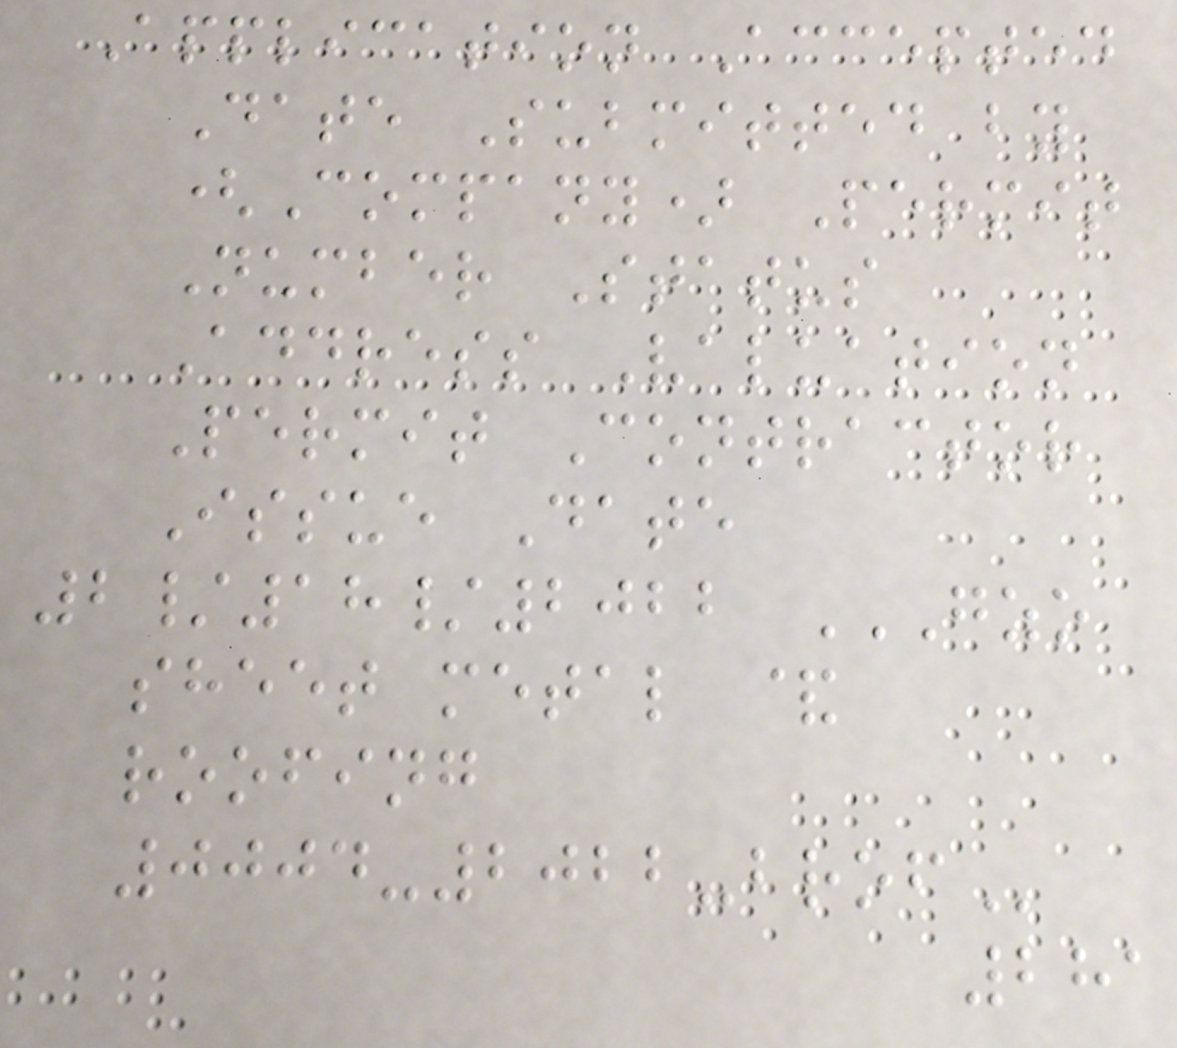Application Accepted
Date Submitted by
(Company) Permit
Number Status
Address Valuation
Permit Contractor
Issue Date
2/18/2022 GZO
SHEET METAL &
ROOFING
0004-2022-BROF
281
